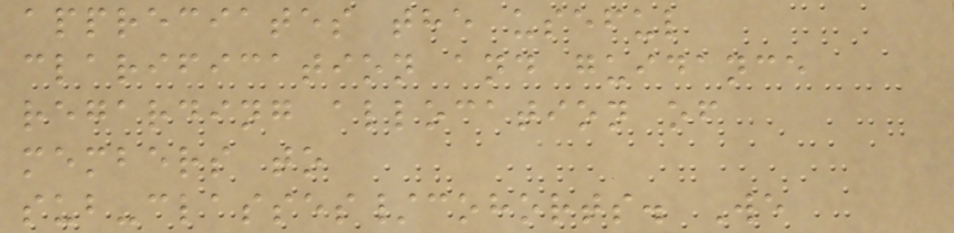appreciates the useful
clarification and guidance
regarding allocation of
members to
sub-classes/cohorts. We
